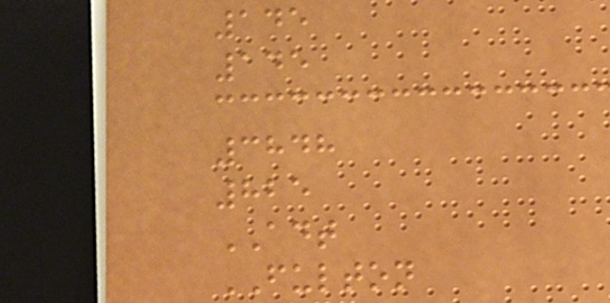145
145
3848
825
ADT
FULTON
